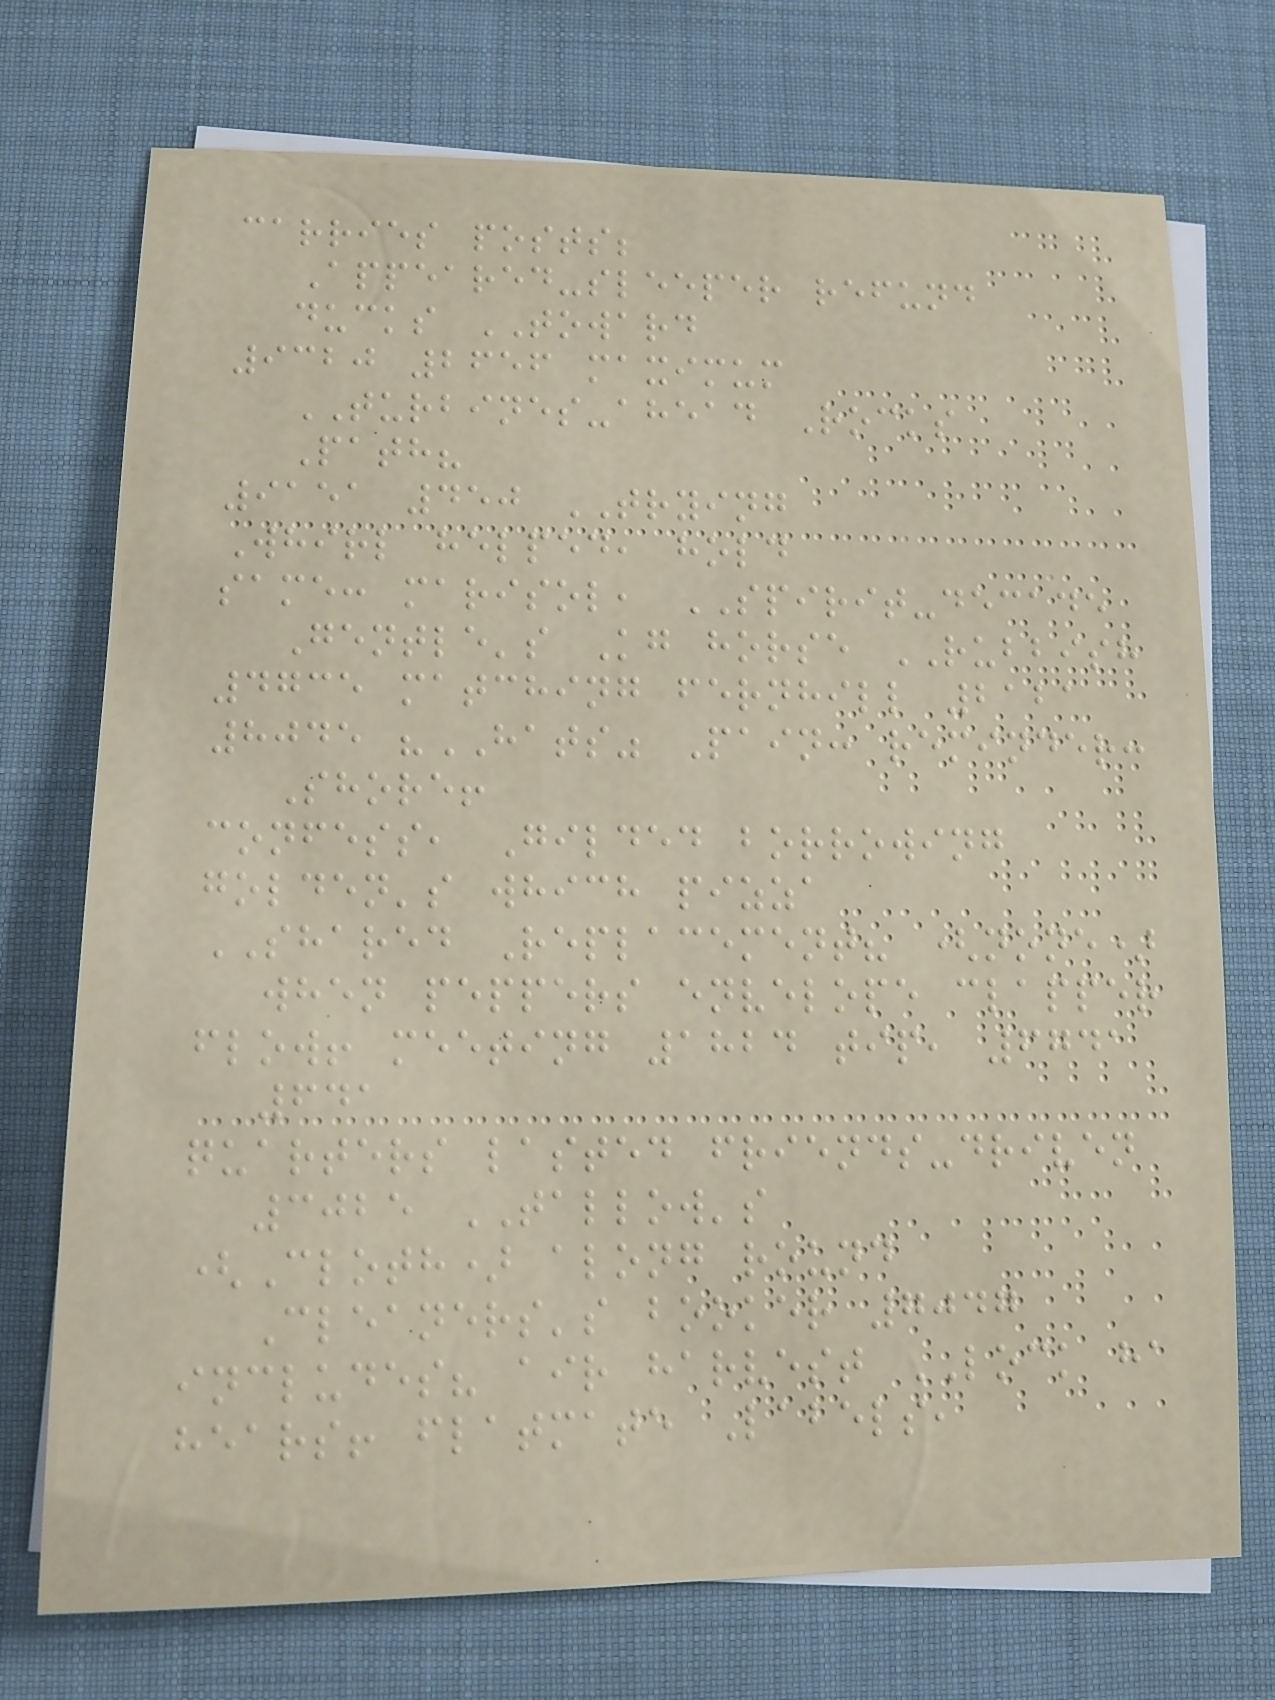carries posts;
Appeared-sleeper refund
ducks TOWARD
9320 2656 maximum
TURBINES-ahead Rocks
Path?
9151 450 TRYING
Whirl helped, hold
same: marisol, SPIRIT-decade
Gentle's Kg horse RUBBISH
4735 matching fernhill 2121
8045 "HATS" Pain: reminder:
Shore!
confess, Gilded borrowing
golden's which pizza
SHARED Replacement? (none)
when peppers envelope clapper
flow! meeting 1824 tip, 6741
641
quarters lasted friends-driven
3025 TALLOW's
(Cloth) along round
Cleaners's booker 7047
includes? air harvest LOCK ha
hears! flatmate Labels,
